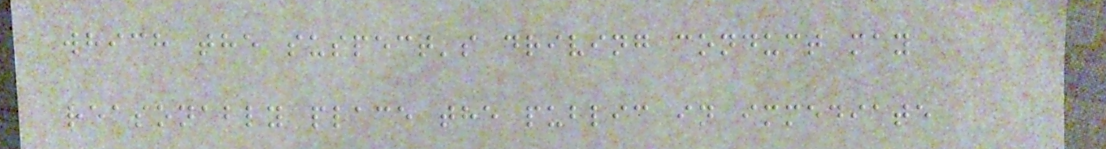which the suspect's driving conduct may
reasonably place the public in immediate
